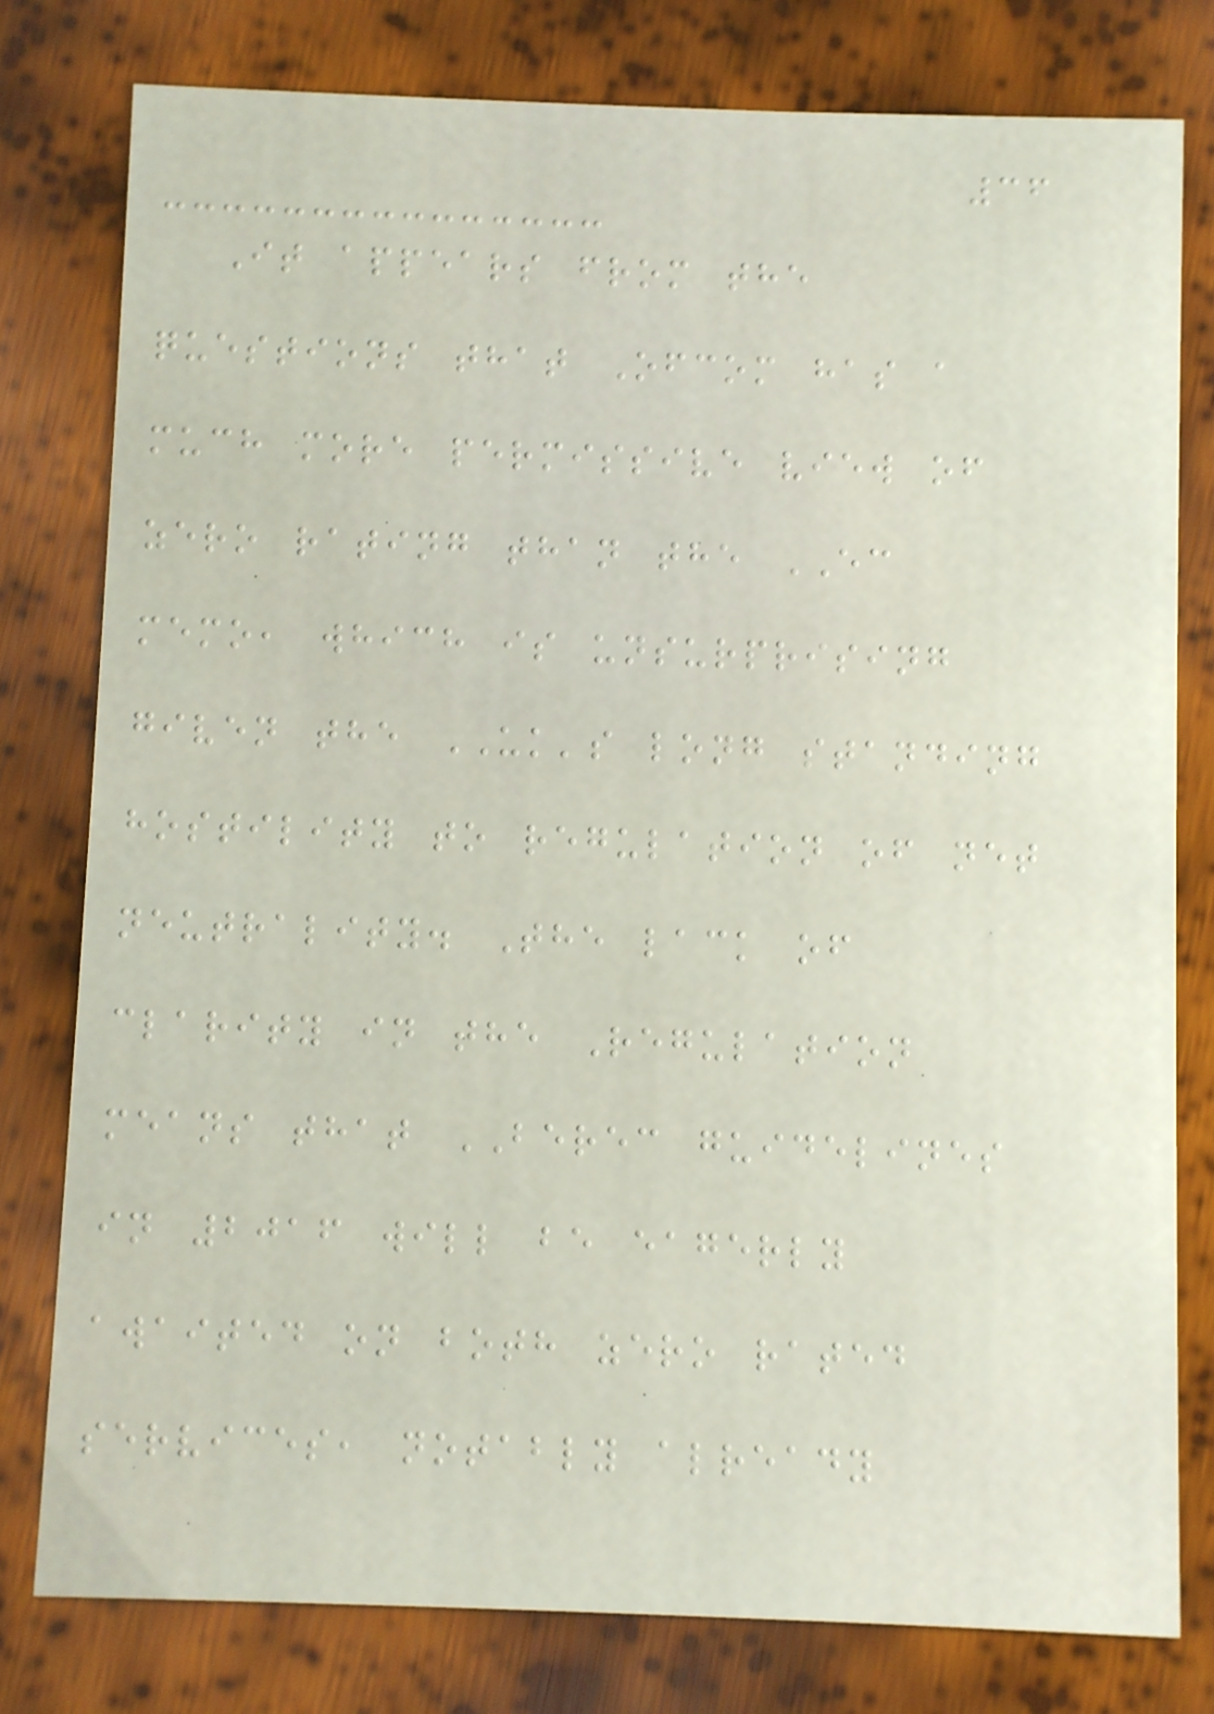36
It appears from the
questions that Ofcom has a
much more permissive view of
zero rating than the EC
memo, which is unsurprising
given the UK's long standing
hostility to regulation of net
neutrality. The lack of
clarity in the Regulation
means that BEREC guidelines
in 2016 will be eagerly
awaited on both zero rated
services, notably already
